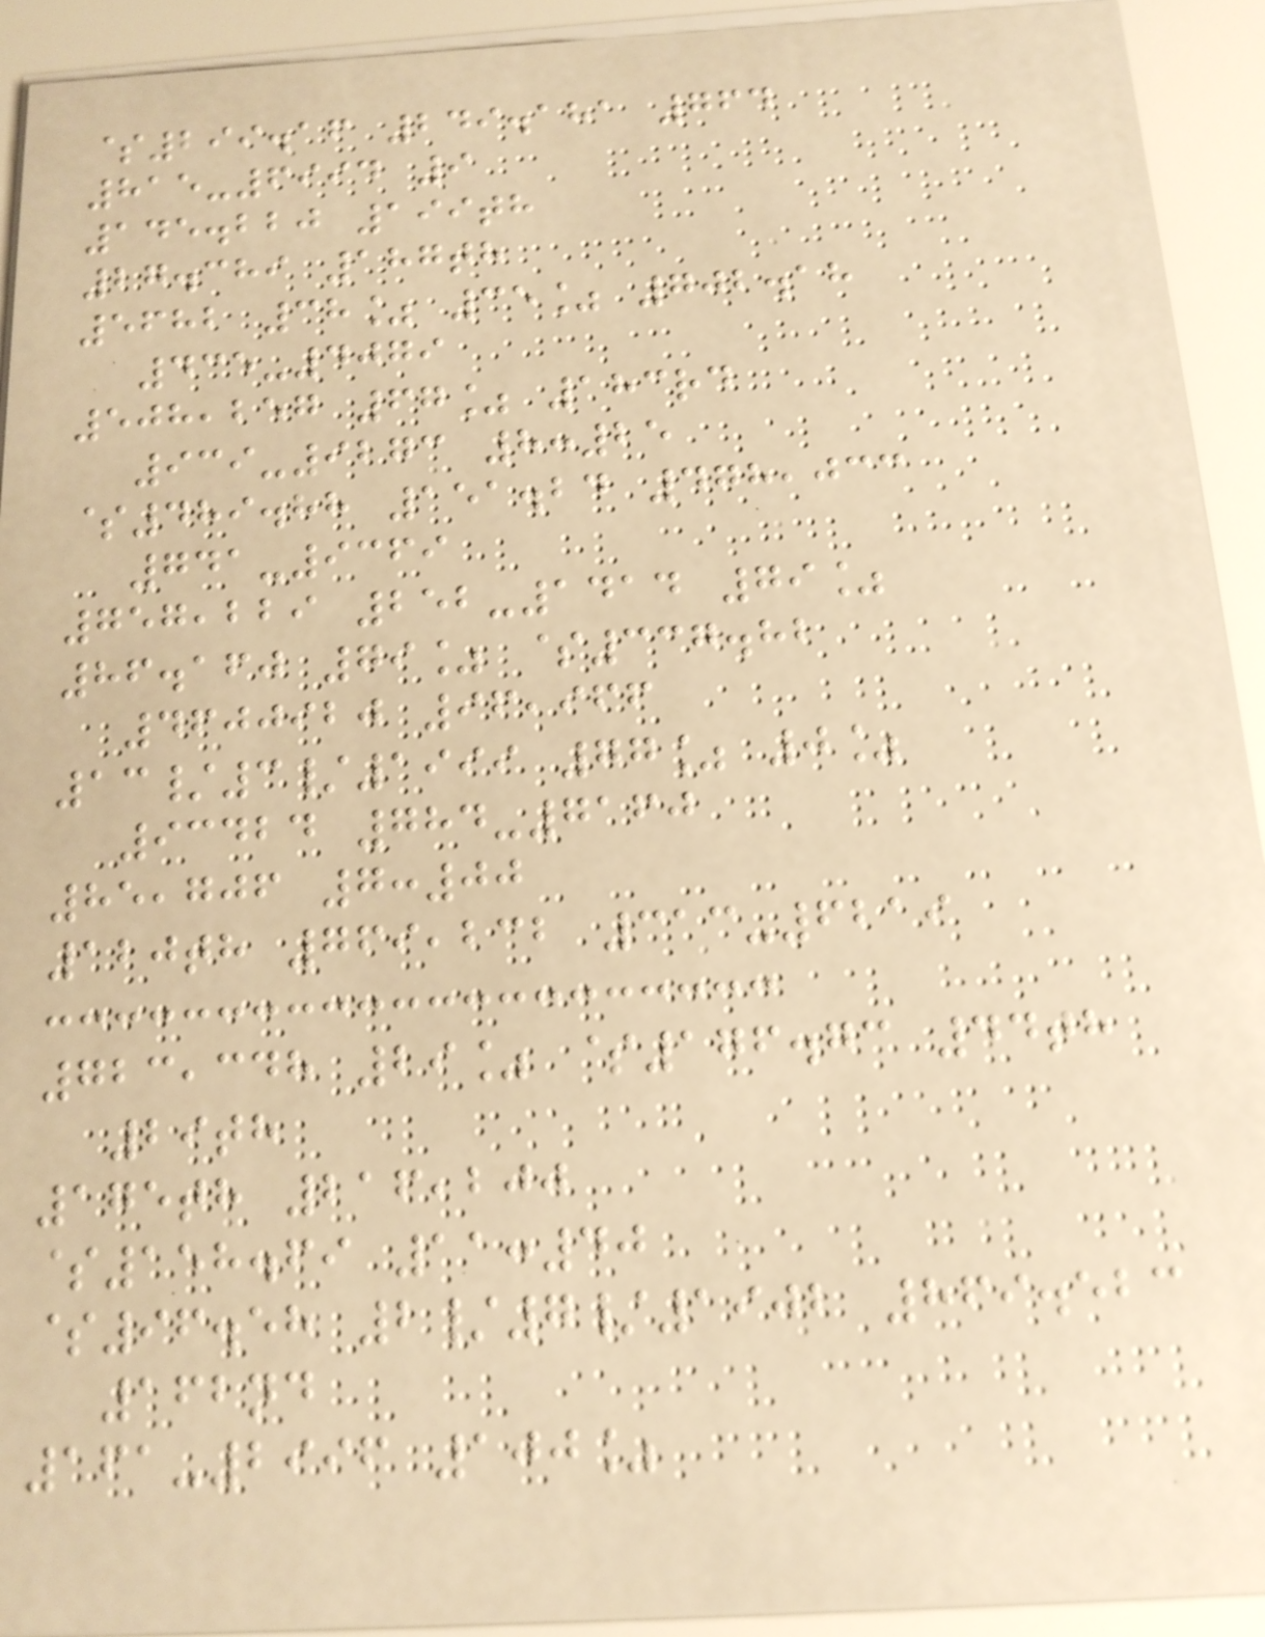$299.16 249.181 764
815-6994 9
145.220 199th
27.389 187th
5682 38% 35% 702.18
435-4079
508,257 67% 183rd
939-9273 8:25
$489.88 151.24 478,033
741-9369
757,229 252-1414 79%
86.160 79% $337.82
4600920 96,966
13/3/1999 77% 0%
93424 784-7160
85,706 7:00
120th 769,232 313-6219
723,348 29% $176.73 44th
29th
175th 216,200
$158.69 11:40
$96.58 2/7/1902 869.523
162nd
161-2996 100%
